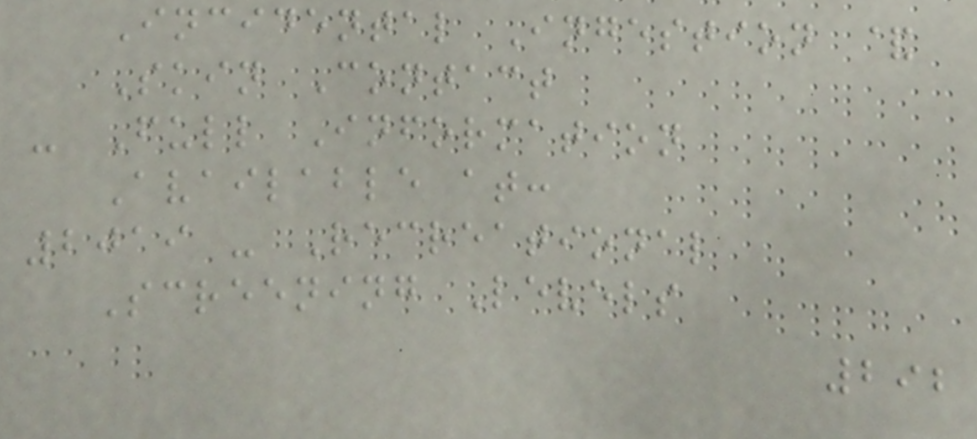Incidental Ingestion &
Skin Contact
- Full Information
Available at:
2019 - Recreational
Screening Levels
292
